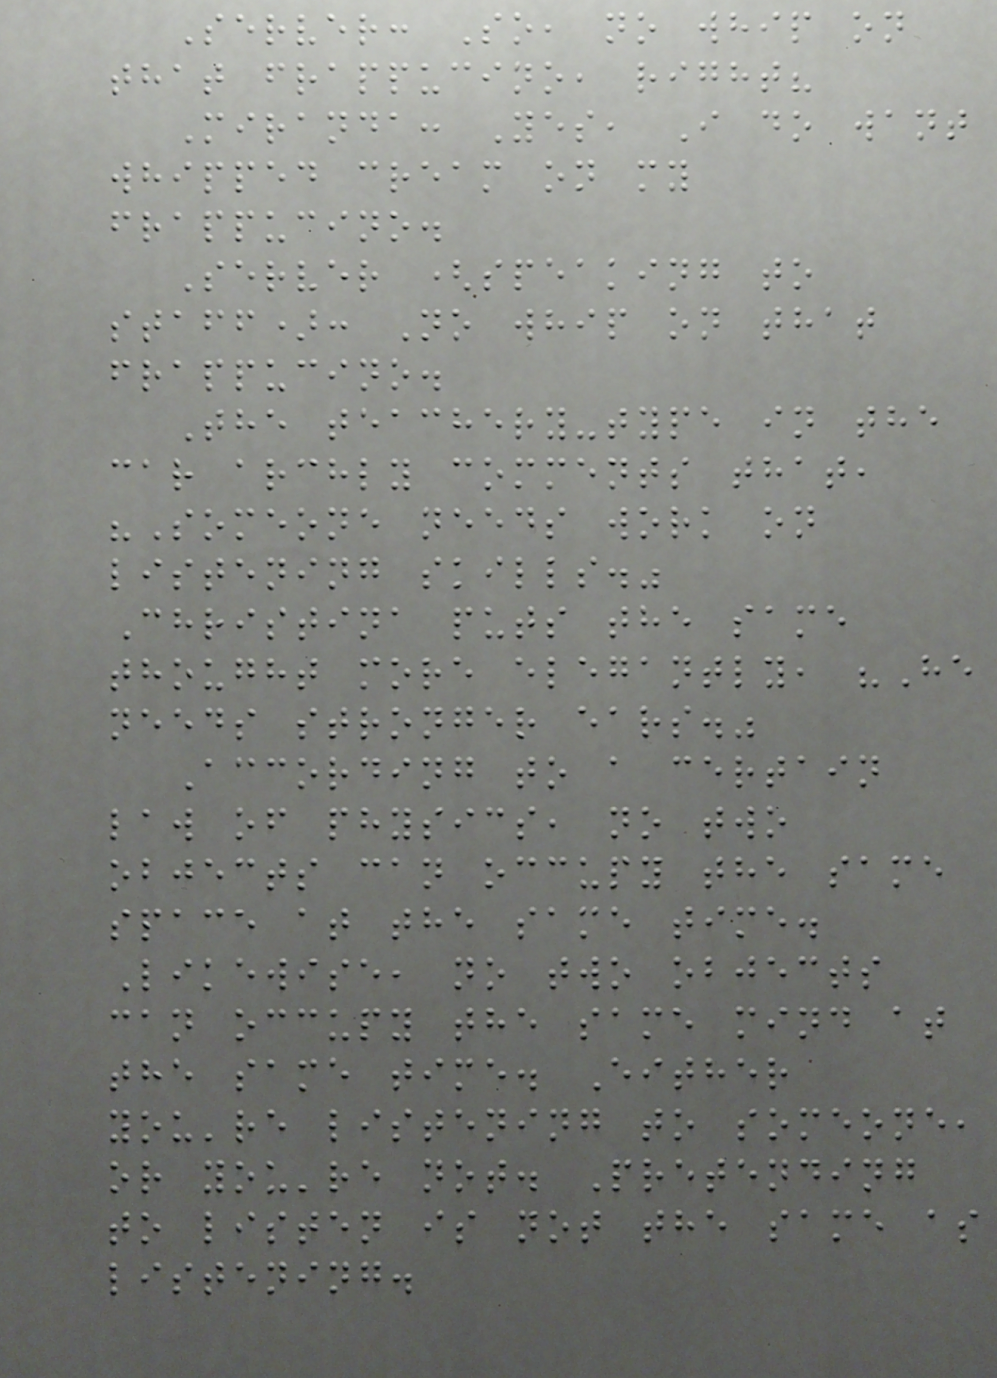Server: So, no whip on
that frappucino, right?
Miranda: Yes, I do want
whipped cream on my
frappucino.
Server (speaking to
staff): No whip on that
frappucino.
The teachery-type in the
car archly comments that,
"Someone needs work on
listening skills."
Christina puts the same
thought more elegantly, "He
needs stronger ears."
According to a certain
law of physics, no two
objects can occupy the same
space at the same time.
Likewise, no two objects
can occupy the same mind at
the same time. Either
you're listening to someone,
or you're not. Pretending
to listen is not the same as
listening.
